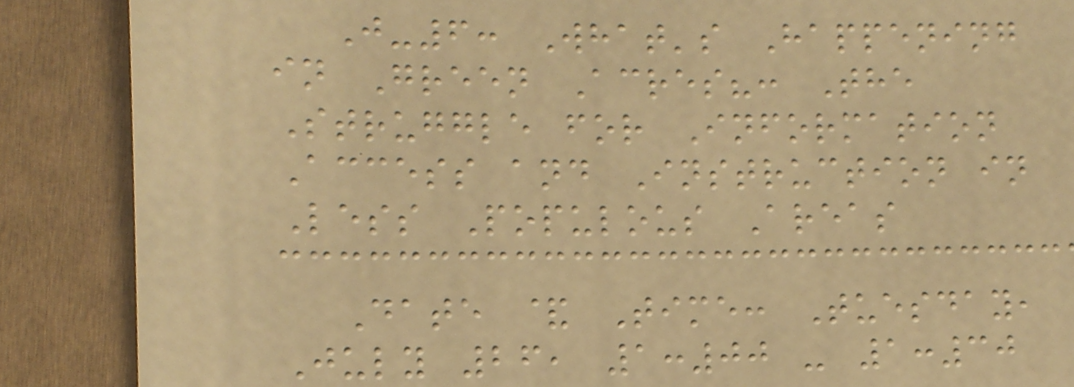J-6: What's Happening
in Green Acres?: The
Struggle for Information
Access and Instruction in
Less Populous Areas
Date & Time: Tuesday,
July 26, 1:00 - 1:30
